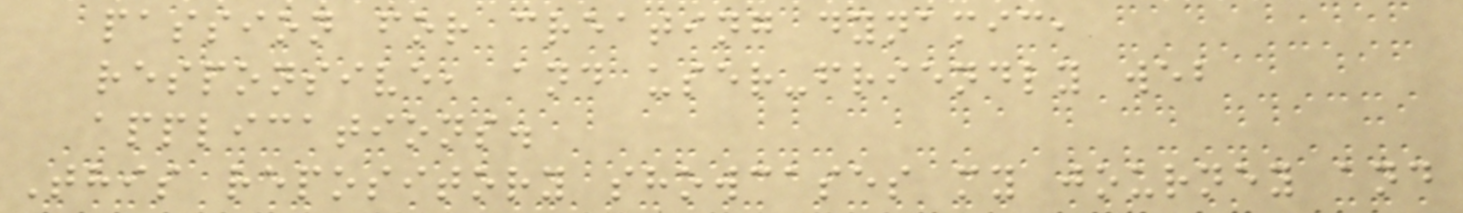passion for creating dynamic,
responsive, and user-friendly web
applications.
This repository showcases my journey and
